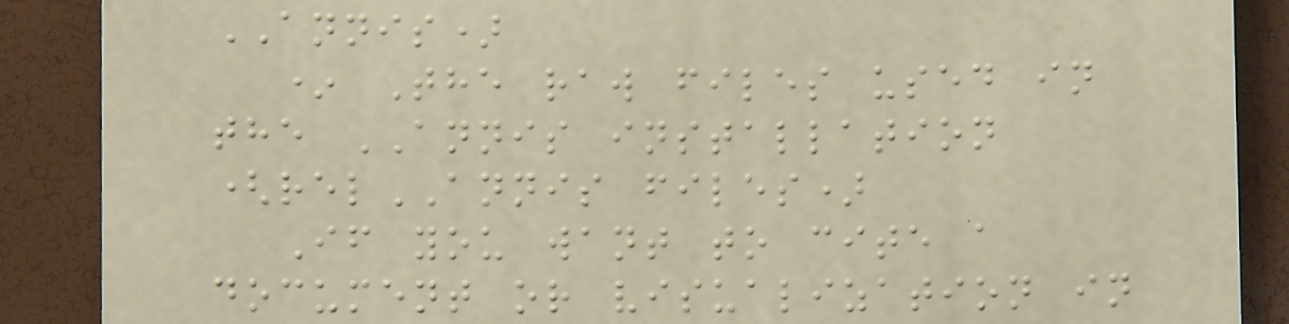ANNIS)
* The raw files used in
the ANNIS installation
(relANNIS files)
If you want to cite a
document or visualization in
